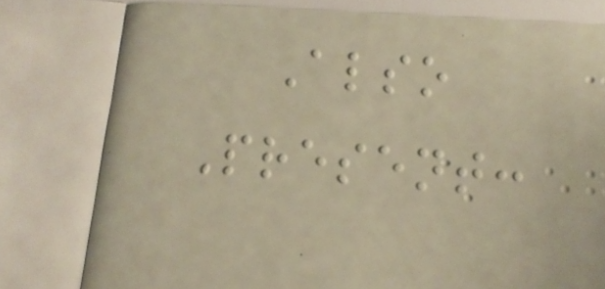Also
Present:
